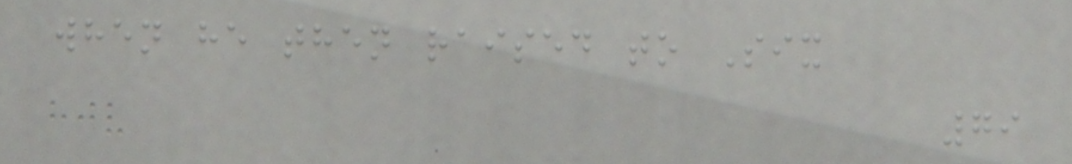when he then raised to Six
79
